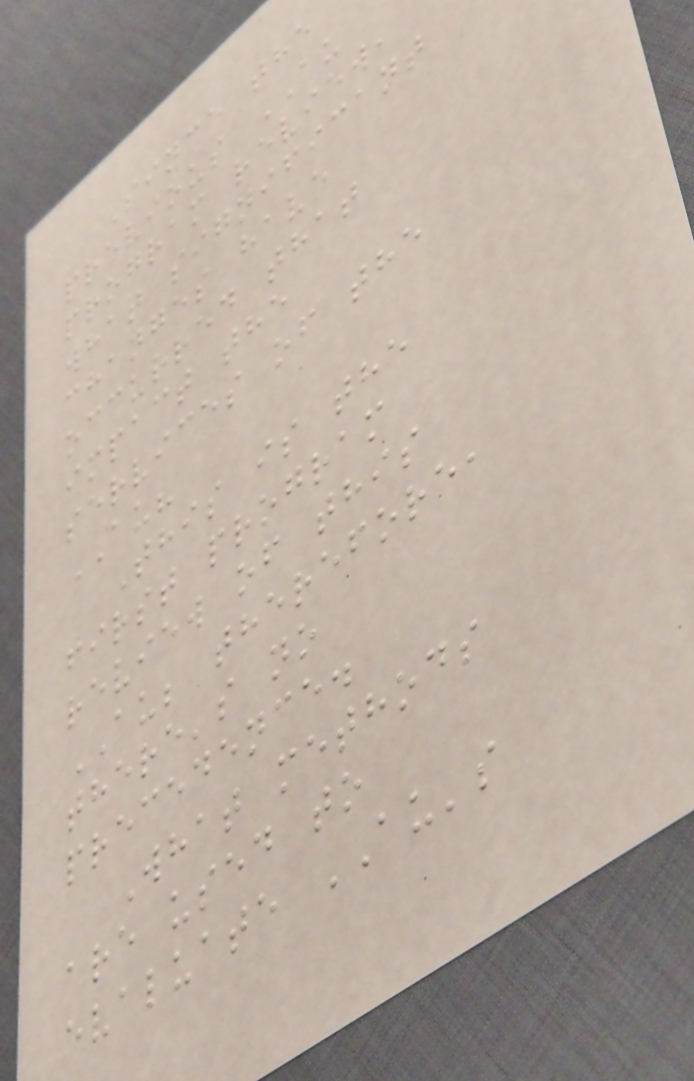Since the
previous AU
program review,
what significant
changes have
occurred that
impact the
services of the
AU?
This is the
first program
review of this
AU; therefore,
there's no
precedence.
What methods
are used to
evaluate AU's
